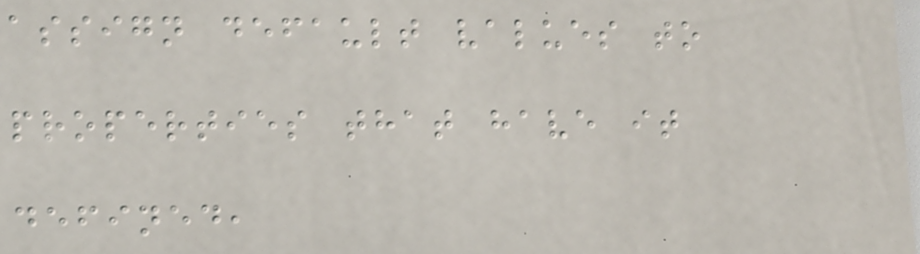assign default values to
properties that have it
defined,
